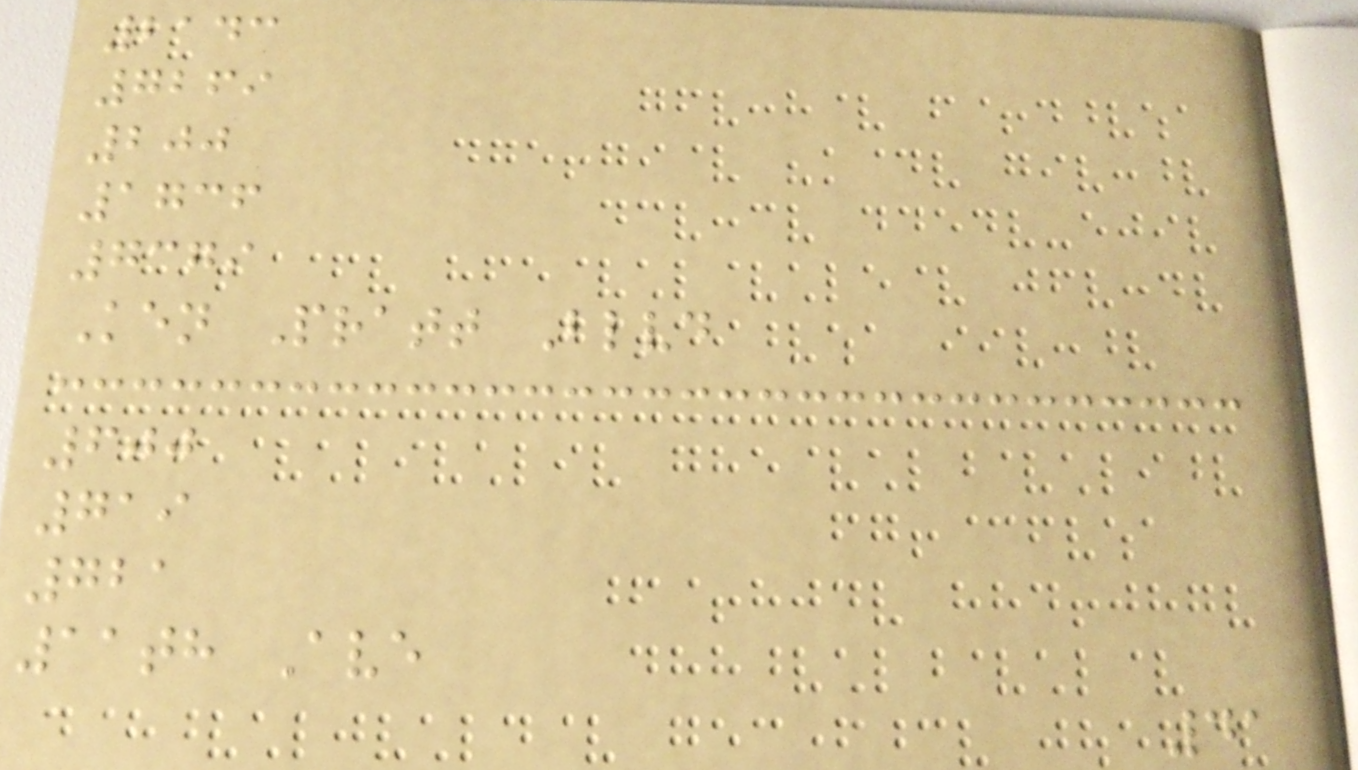2143
7269
200
1736
7379
Ken Pratt Blvd
600
719
721
11th Ave
41
